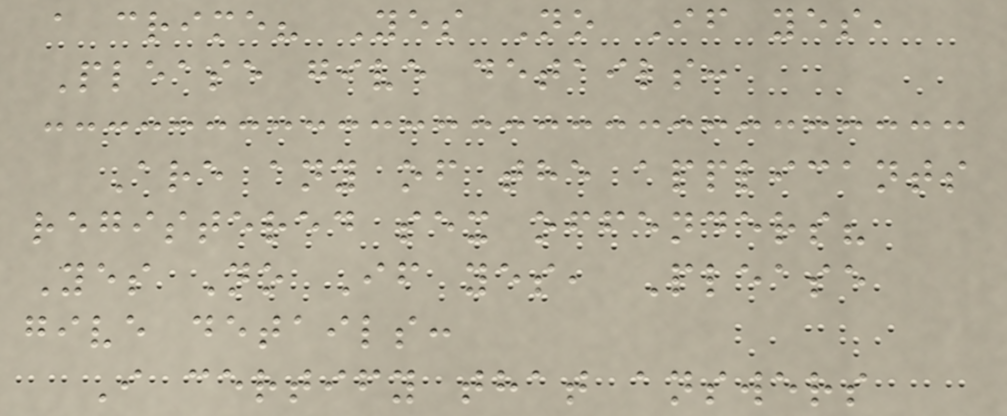a crime? Yes No If yes,
Please give details:
Are any of the applicants
registered sex offenders?
Yes No If yes, Please
give details:
I certify that answers
